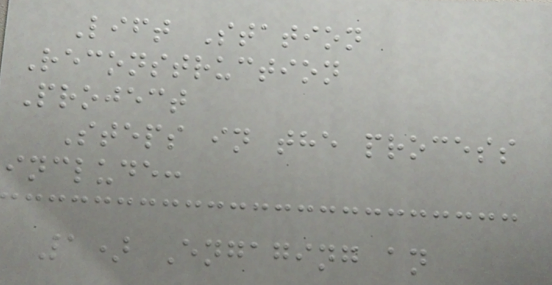Lift Station
Reconstruction
Project
Steps in the process
include:
1) Engaging an
